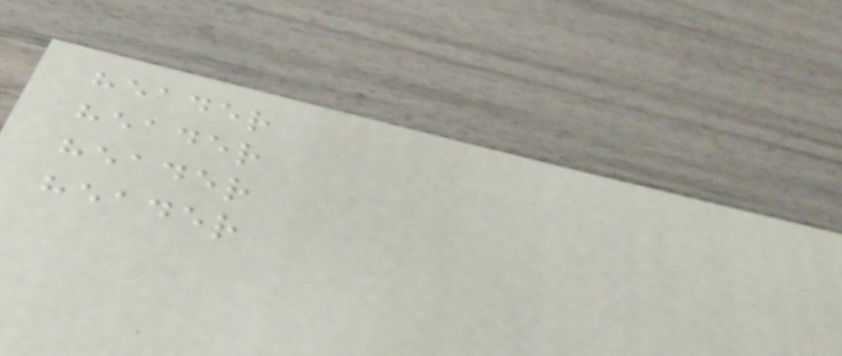header
header
header
header
